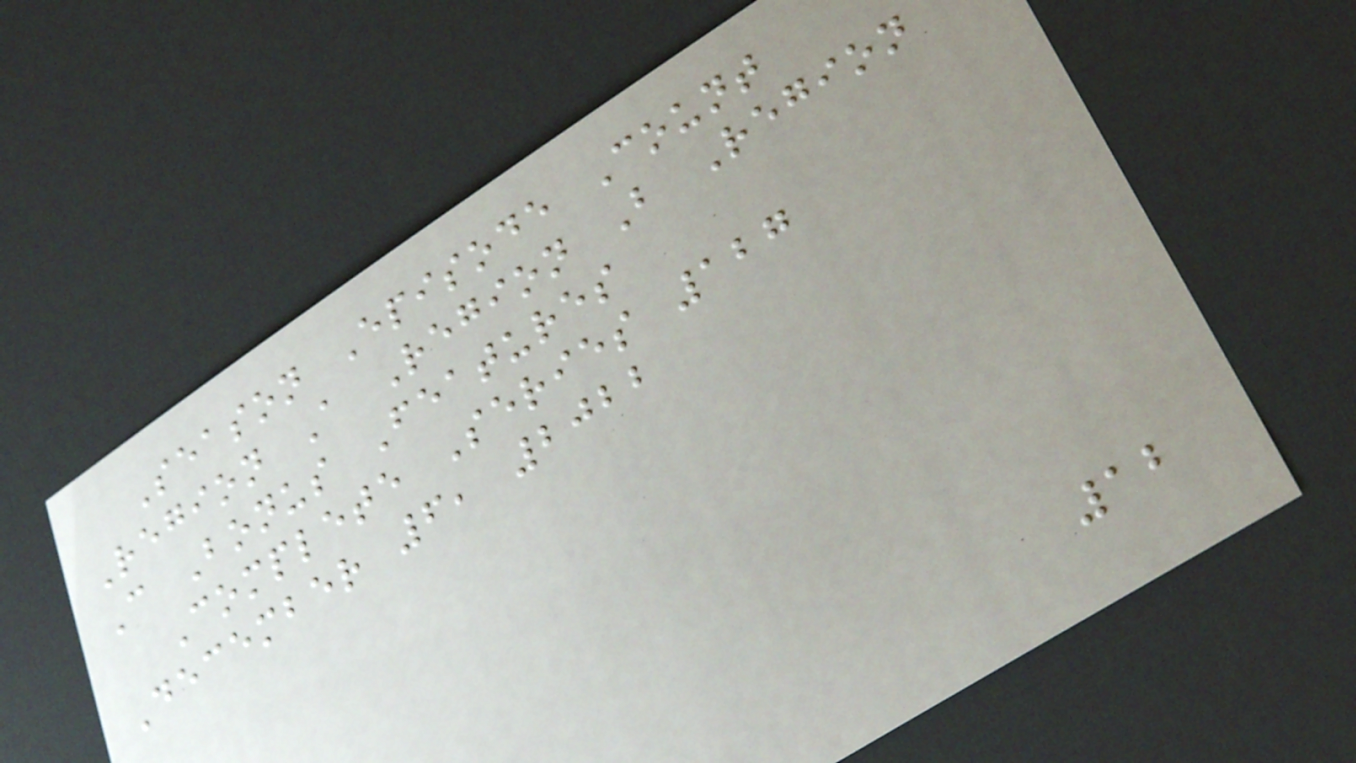Season Episode Count
Region A Region B Region
C Bonus Features
Complete Series 127
December 6, 2022
12
